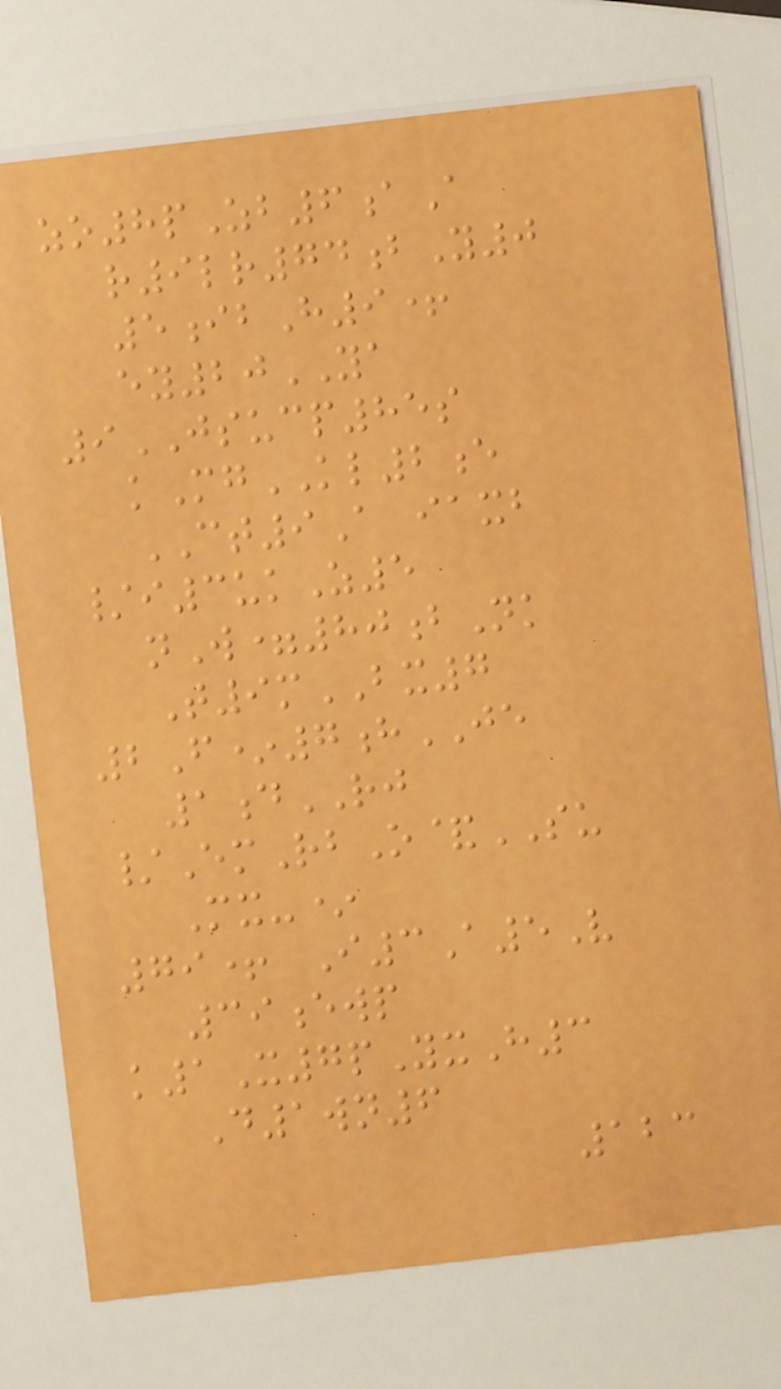zo8pZb6aA
r9lr74bY0
5ibH9+
ey20YA
9JSUCP85s
kMgKL2e
CT9A iaxb
/i3ukZ5
nW=80bNk
T9mBX7
2F*7hJE
1dRJ
/EmRbO&SU
Mx-*
79+ I3A5V
39ewp
k1X7pYxH3
D1wn6
123
